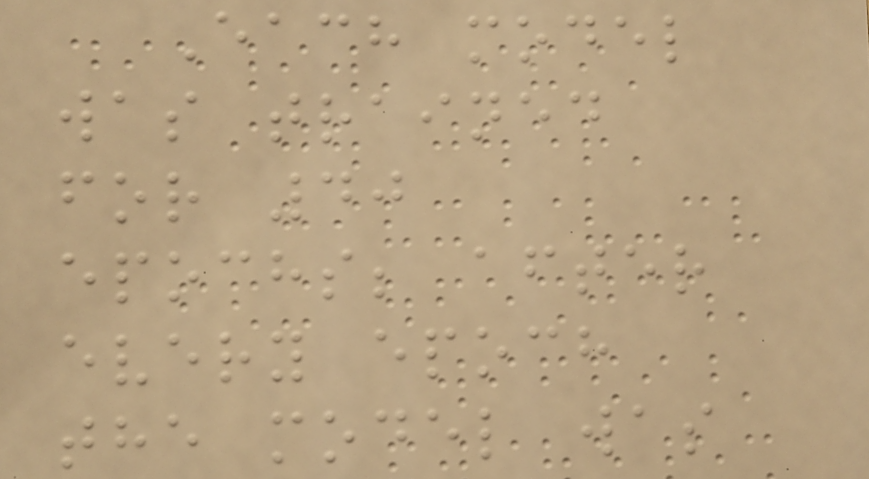Each model
was trained
for 40
epochs; after
every epoch
the model was
